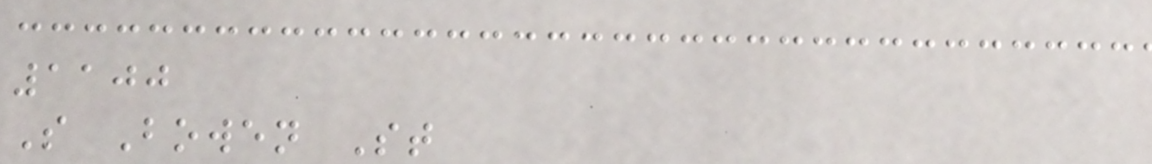1100
S Bowen St
